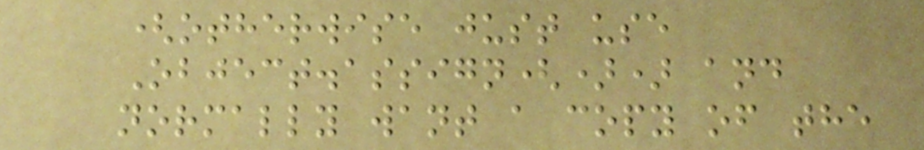(otherwise just use
Object.assign()) and
normally want a copy of the
